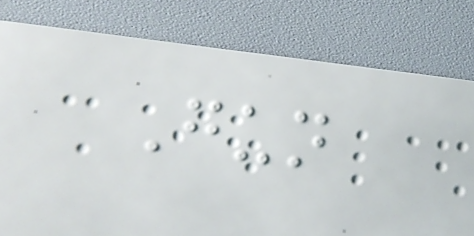Gun
